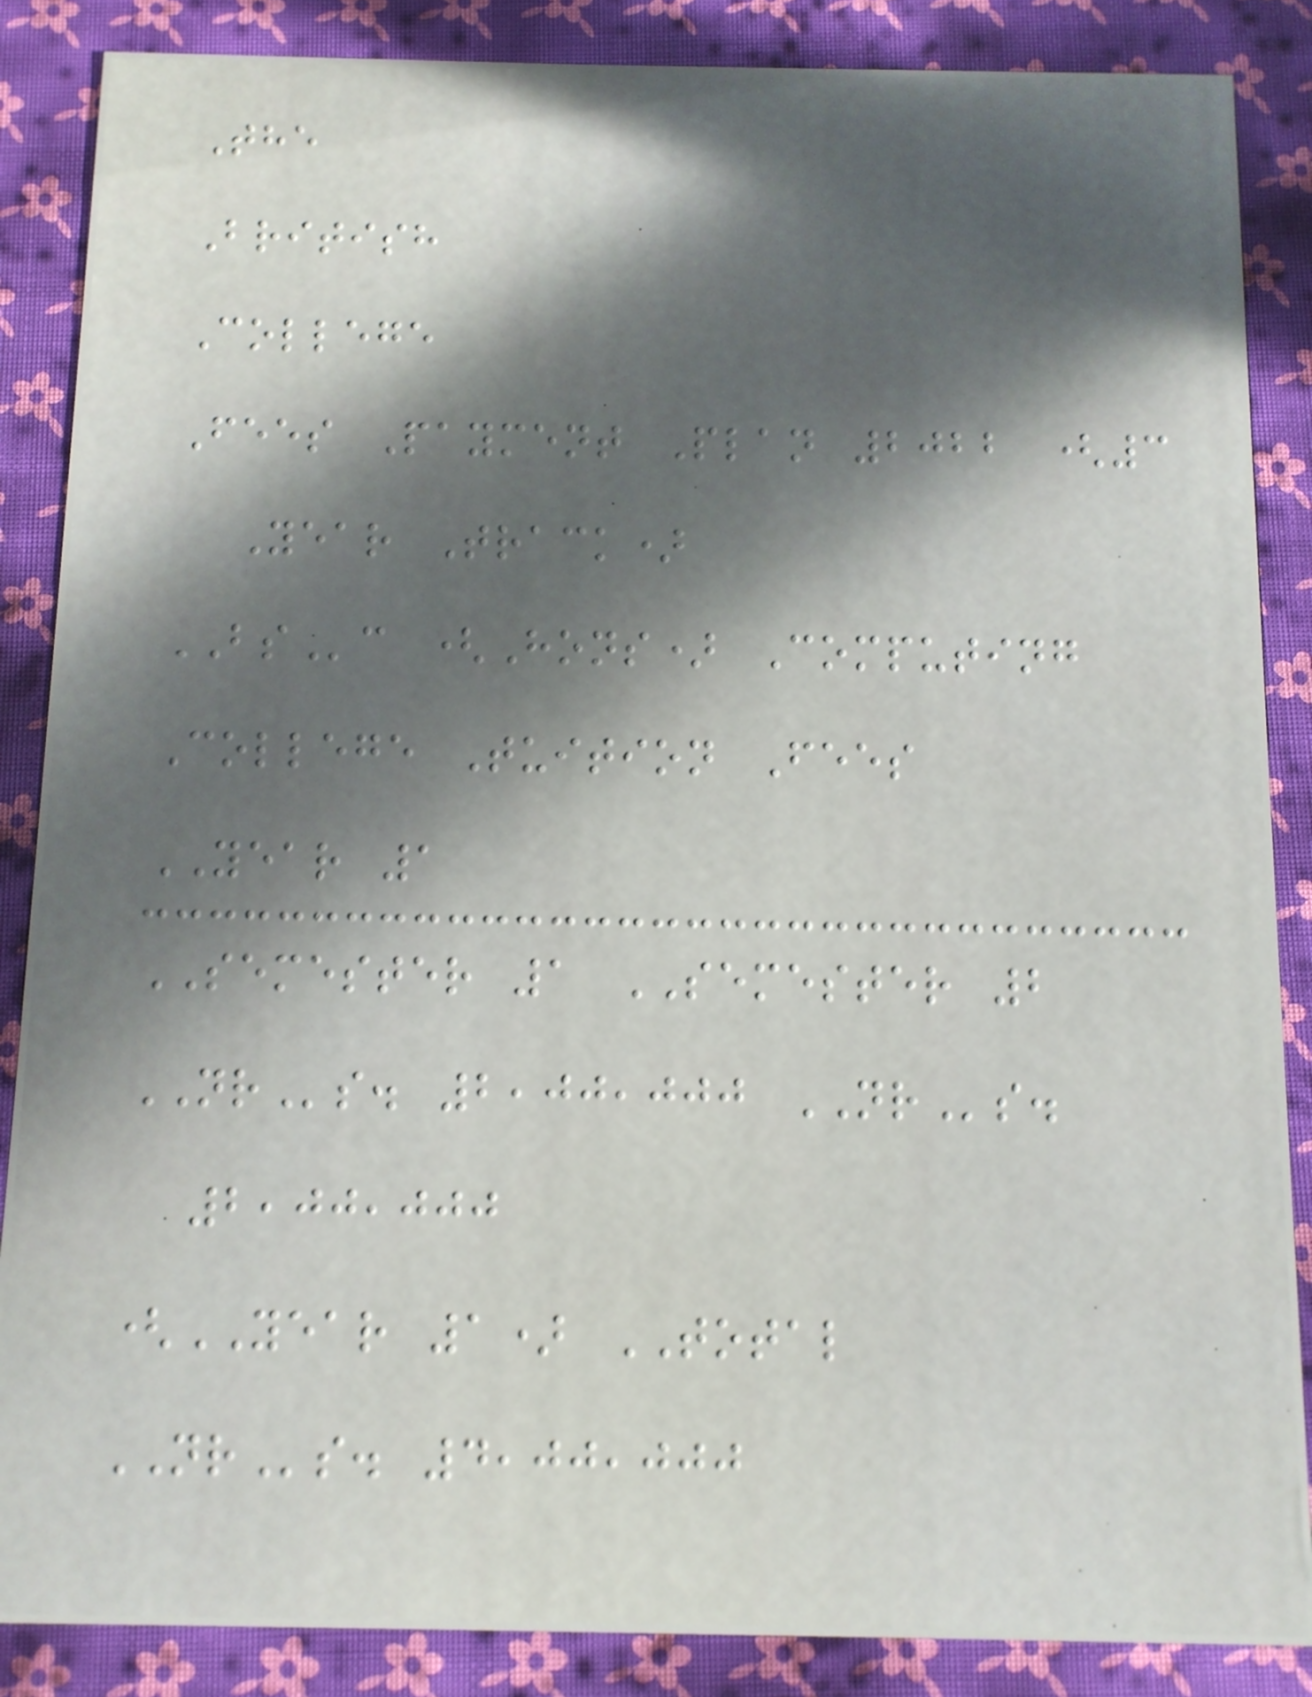The
British
College
Fees Payment Plan 2022 (3
Year Track)
BSc (Hons) Computing
College Tuition Fees
YEAR 1
SEMESTER 1 SEMESTER 2
NRs. 2,00,000 NRs.
2,00,000
(YEAR 1) TOTAL
NRs. 4,00,000
